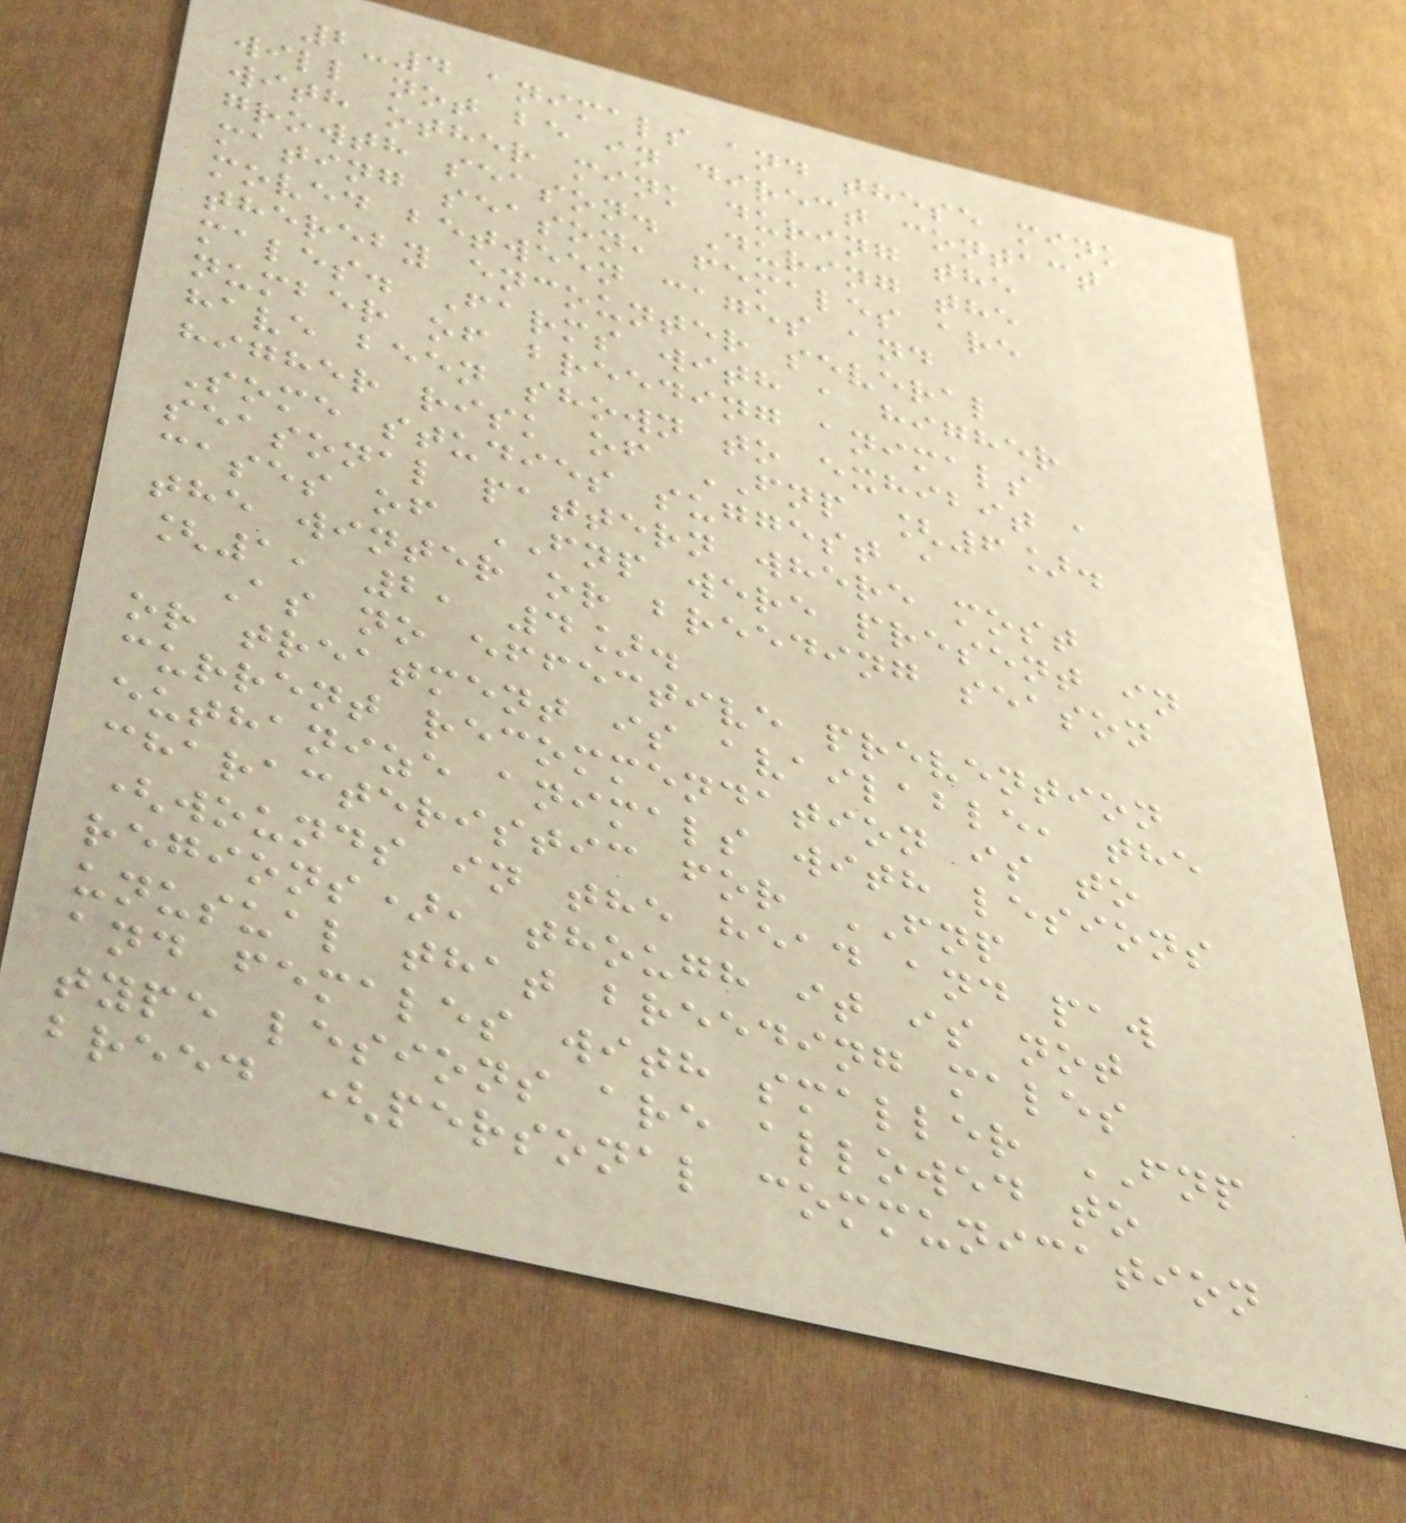2-4 animals and these mink
will not be in direct contact
with other mink during the
growth season. During the
mating season, females are
moved between cages and
thereby encounter several
males. Farms with a higher
number of breeding animals
have been shown to exhibit a
higher risk of FNP [6].
Some studies suggest a
seasonal pattern where most
cases of FNP were present in
the winter or breeding season
[1, 2, 4].
As no effective prevention
or treatment is available, the
current recommendation is to
euthanize animals with lesions
characteristic for FNP
(wounds in the head and paw
regions), though it is not
unusual that breeding males
and females with smaller FNP
type lesions are allowed to
breed (personal communication
